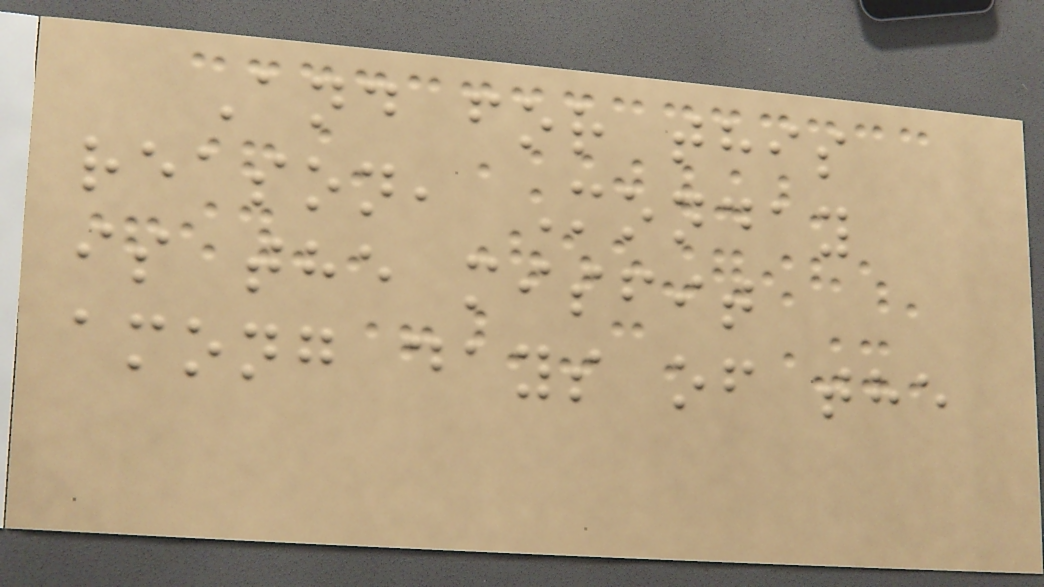And for this
reason, Monday
is the misfit
among days of the
